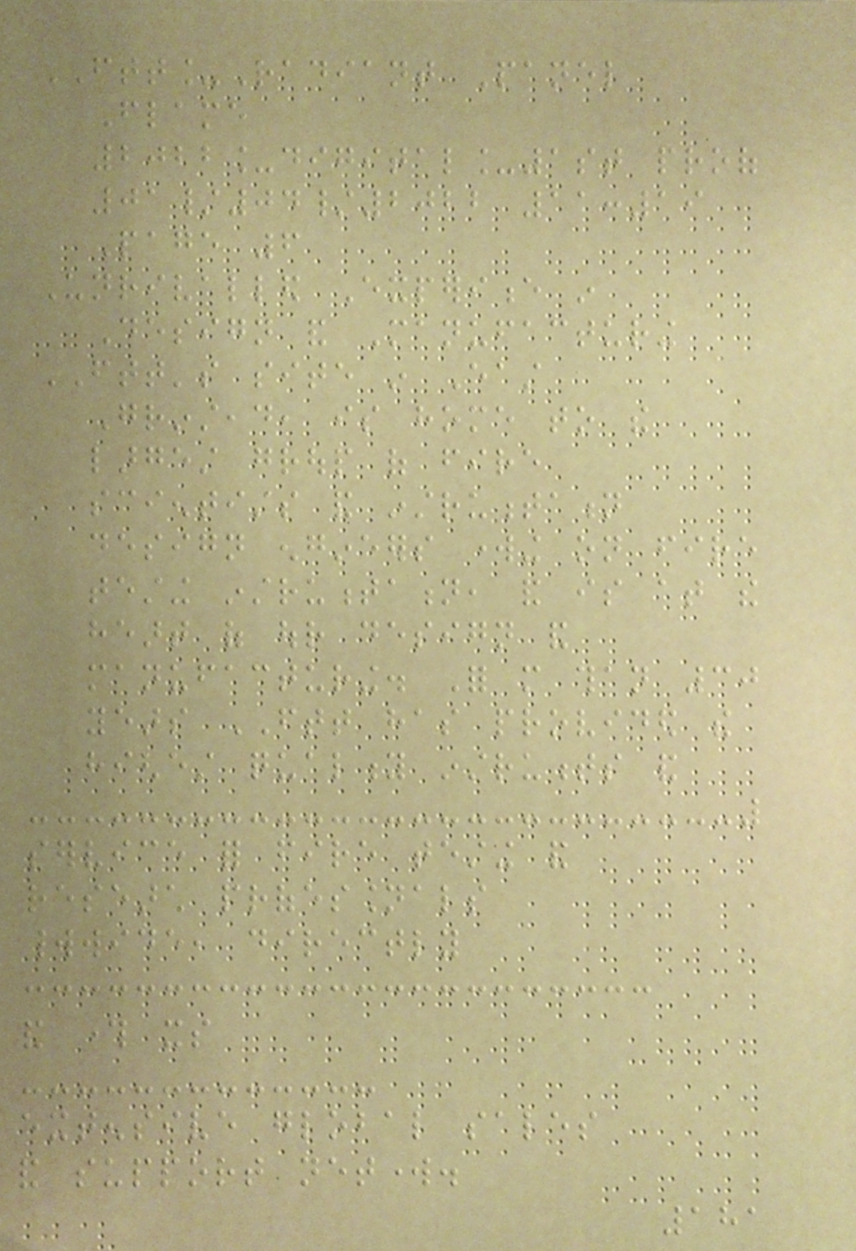FTT_Radiant Panel
Flame
2022_digital_1st proof
01/04/2022 11:19
Page 6
Unrivalled Experience in
Design and Manufacturing
FTT's site in East
Grinstead, is home to the
largest group of fire
scientists and instrumentation
design engineers working on fire
testing instrumentation, and is at the
heart of our design and
manufacturing. For more than 30
years FTT has provided the
highest quality instruments and
service for fire testing and
research professionals
worldwide, directly
and through its
extensive global sales
and support network.
181
